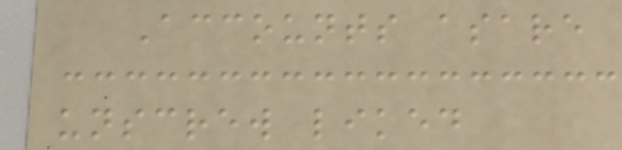Accounts asare
unscrew liked
